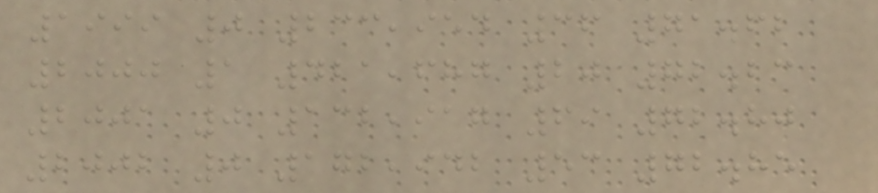1999 0 233,954 36 71.62
2000 1 421,687 20 72.23
2001 0 132,917 69 72.80
2002 0 172,942 53 72.85
